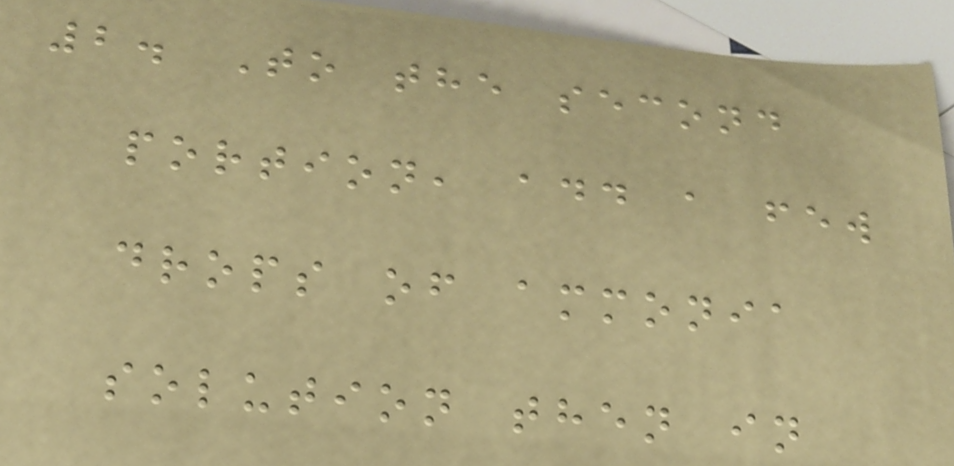2. To the second
portion, add a few
drops of ammonia
solution then in
